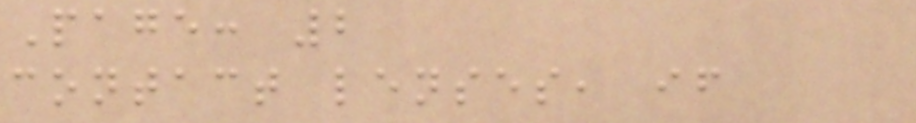Page: 2
contact lenses, if
